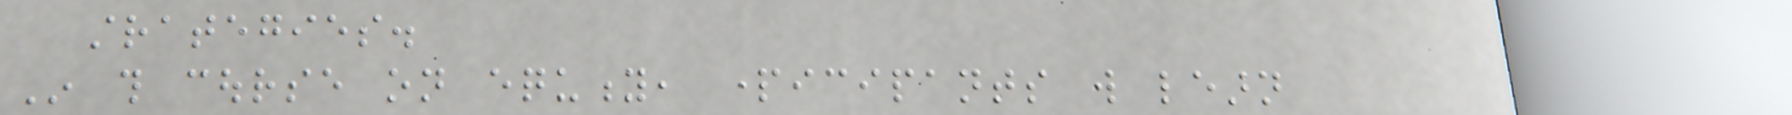strategies.
In this course on equity, participants will learn
